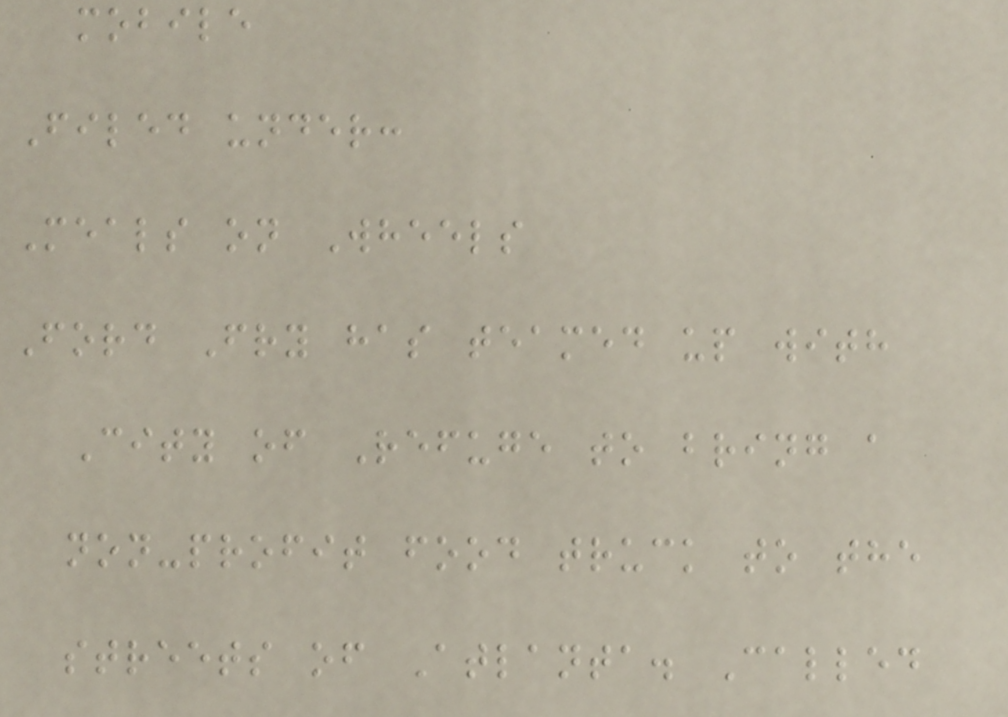mobile
Filed under:
Meals on Wheels
Ford Fry has teamed up with
City of Refuge to bring a
non-profit food truck to the
streets of Atlanta. Called
